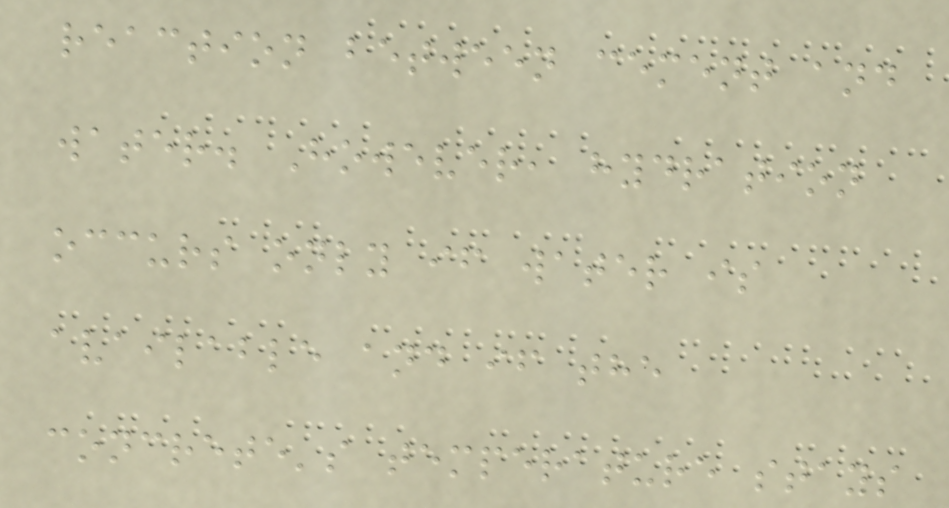reaction between cement and
water. However, hydration
occurs only if water is
available and if the
concrete's temperature stays
